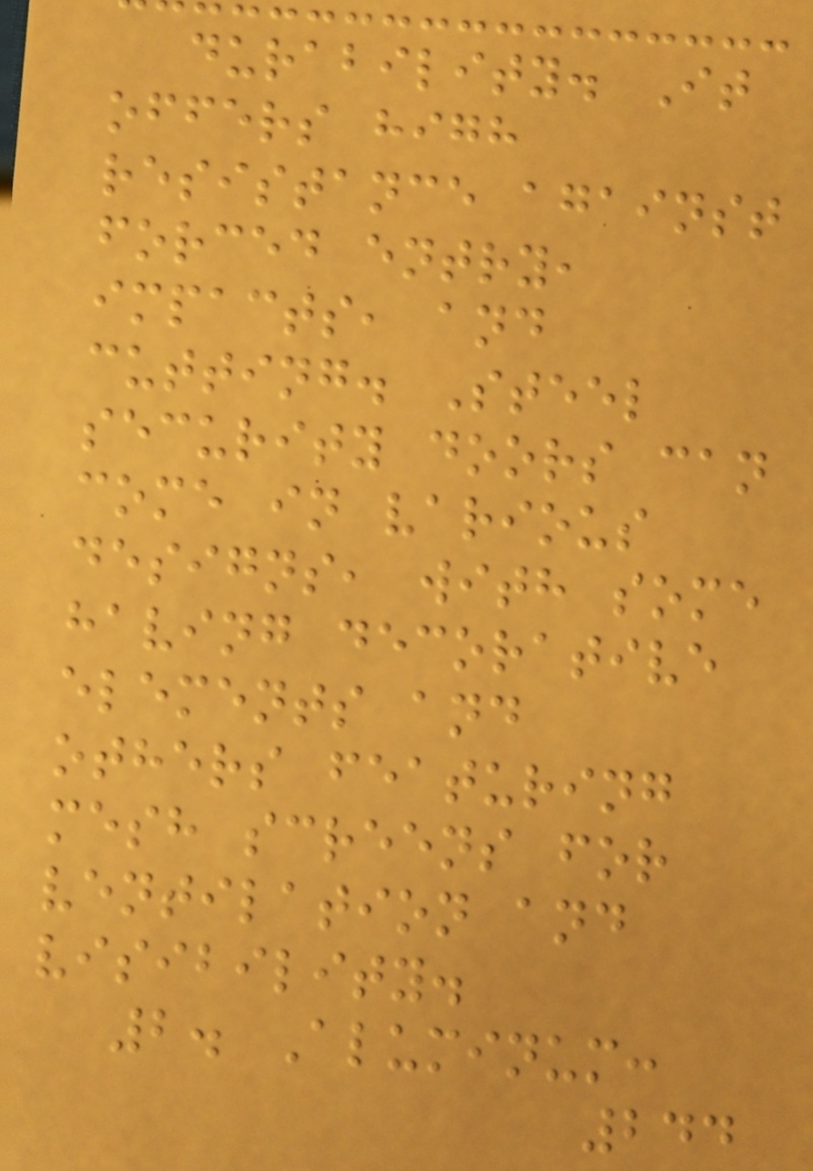durability. It
offers high
resistance against
forced entry,
impacts, and
cutting. Steel
security doors can
come in various
designs, with some
having decorative
elements and
others featuring
mesh screens for
ventilation and
visibility.
2. Aluminum:
244
